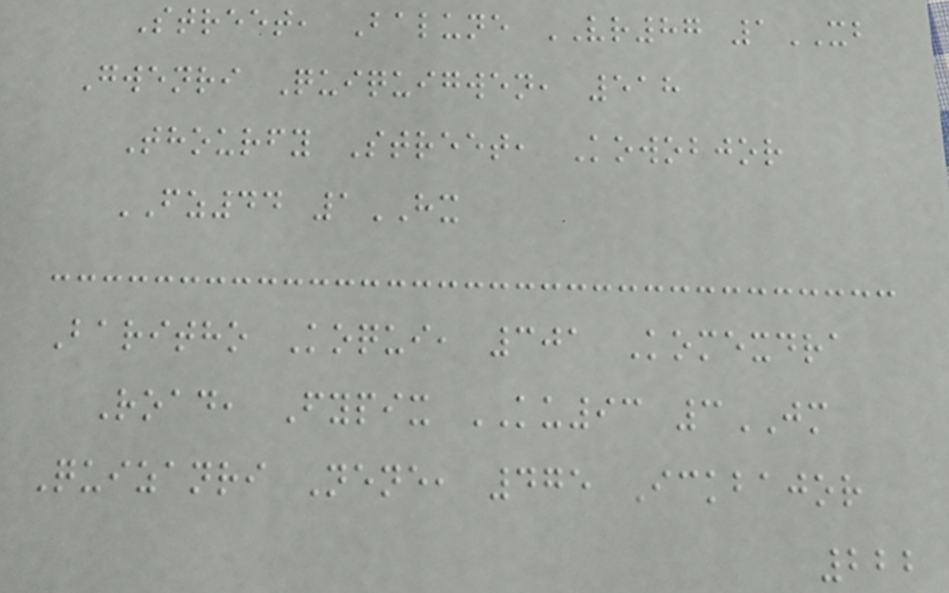Street, Balune VR87 1XB
Gwenri Quiquigwen, 518
Thourfy Street, Kowobjor
FZ44 1HX
Baritho Koqui, 301 Komexdra
Road, Fypix KU93 3JM
Quizanri Nene, 475 Ickbajor
222
